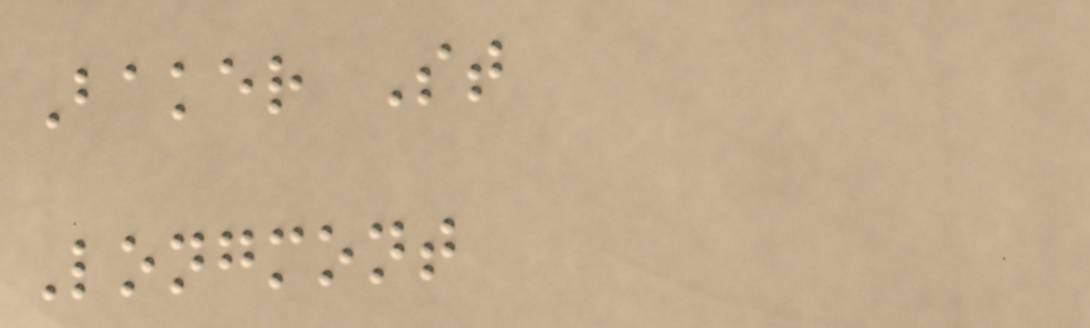Baker St
Longmont
